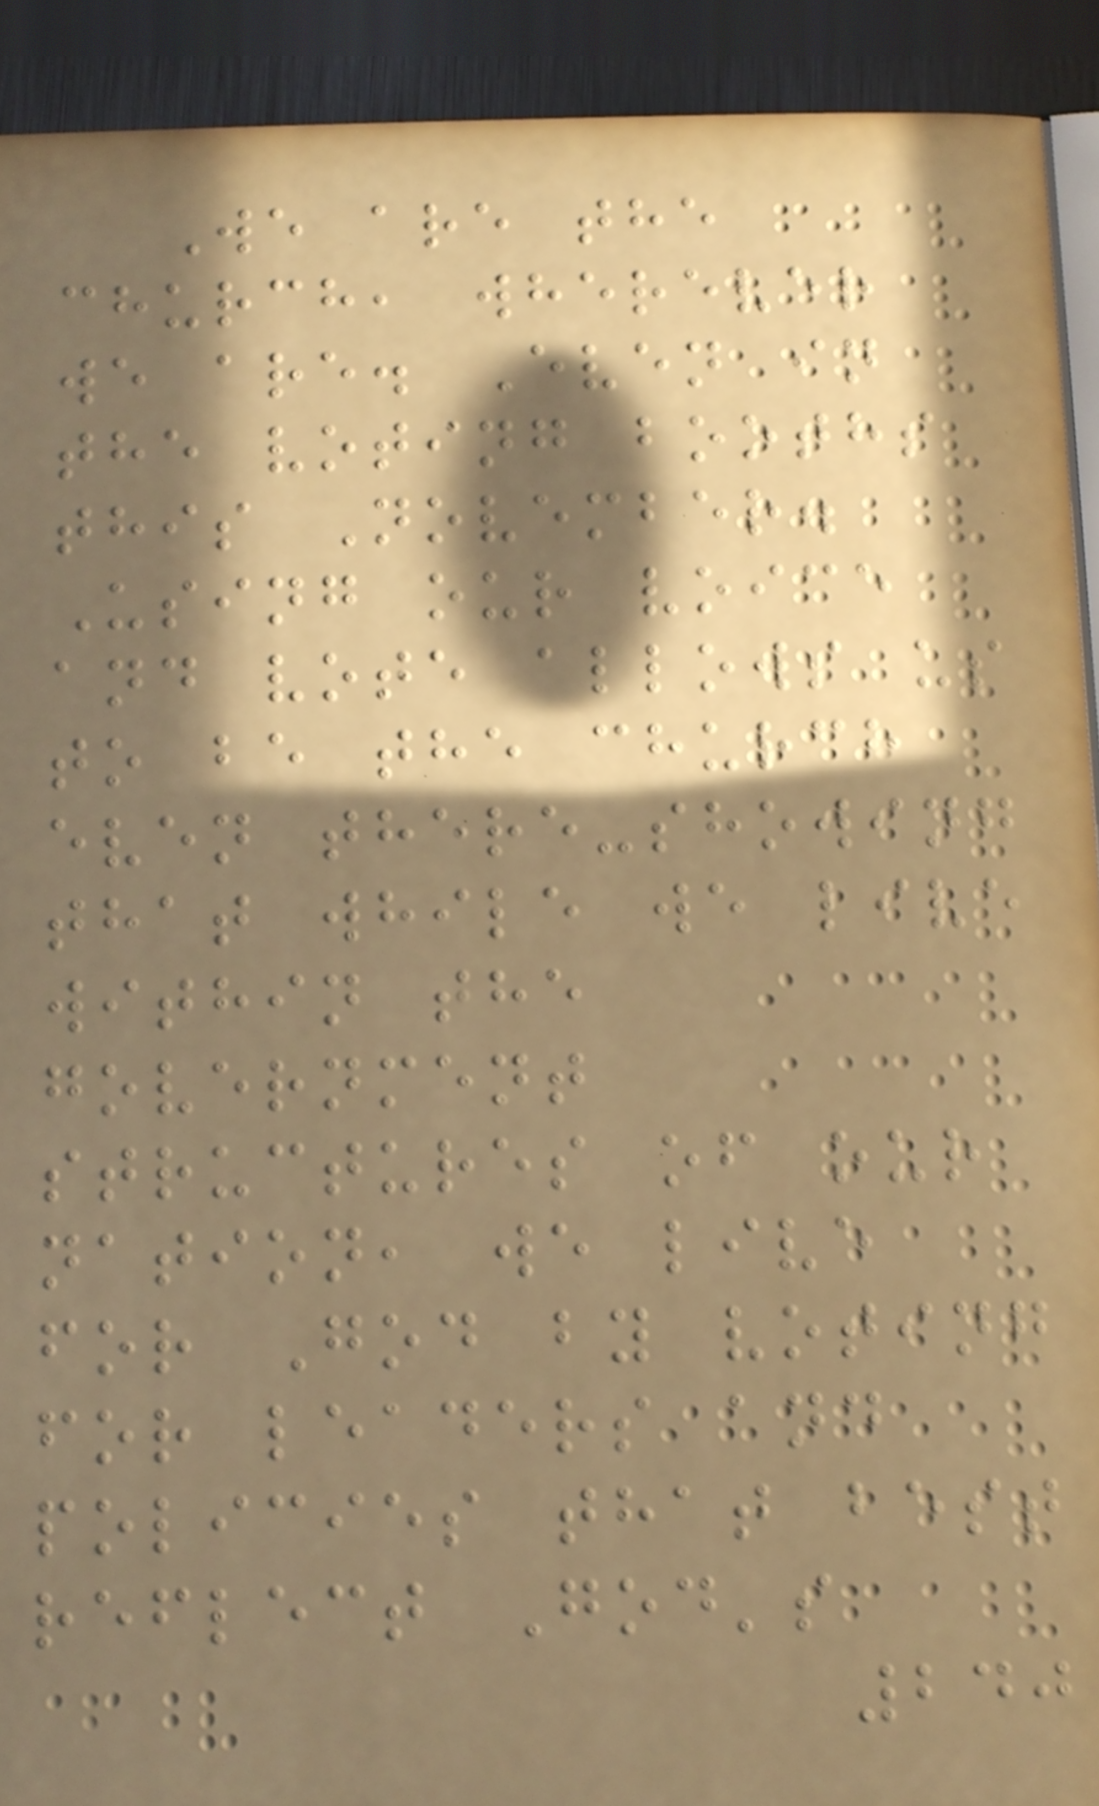We are the
church, wherever
we are. Even in
the voting booths
this November.
Using our voice
and vote allows us
to be the church
even there-showing
that while we live
within the
government
structures of our
nation, we live
for God by voting
for leaders and
policies that best
reflect God's
240
